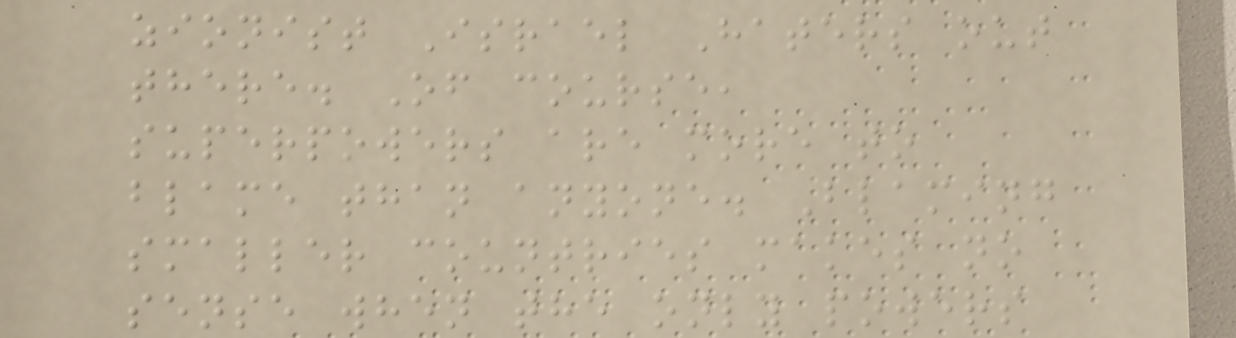zionist Israel Haters out
there. Of course,
superpowers are more to
blame than anyone. Blaming
smaller countries makes no
sense when the only powers
